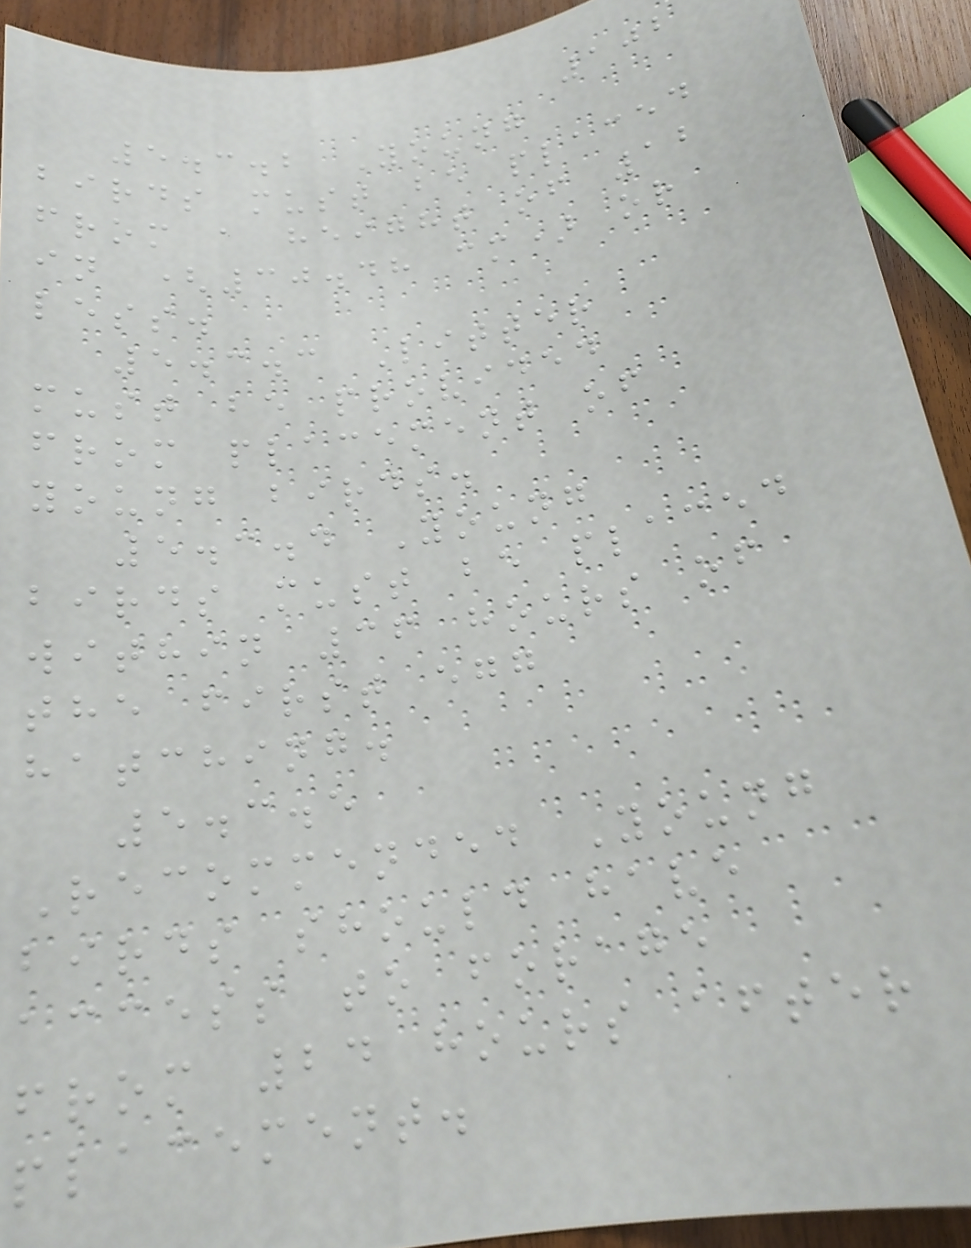102
5.3.2 Young
birds must be placed
from a height of 12
in (30.48 cm) or
less.
5.3.3 Litter
must be provided
from placement of
young birds.
5.3.4 Young
birds must be placed
within 36 hours of
the first egg
hatching.
5.3.5
Recommended Young
birds should have
access to forage
from 24 hours after
placement.
